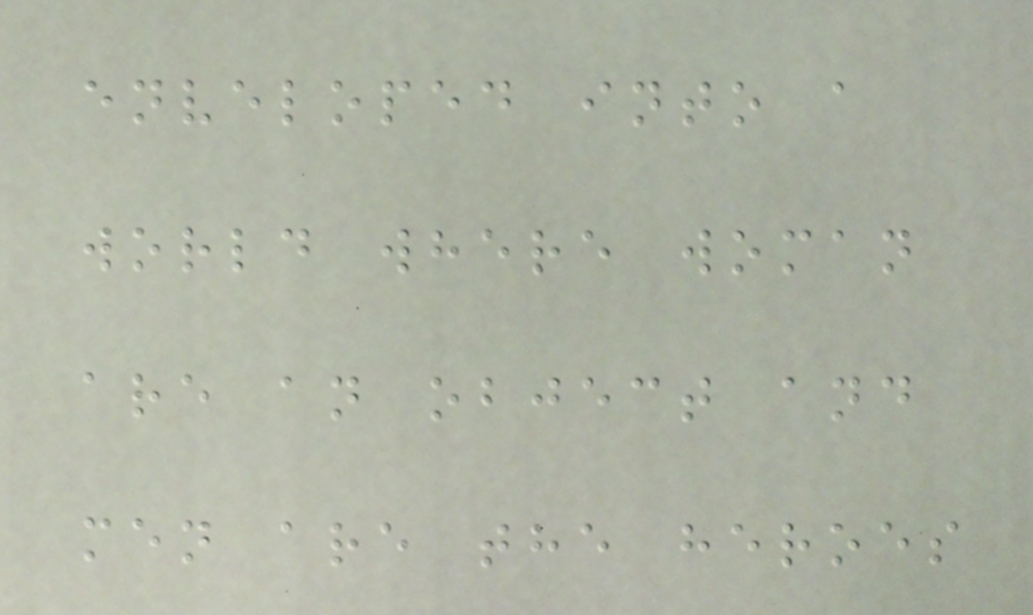enveloped into a
world where woman
are an object and
men are the heroes
